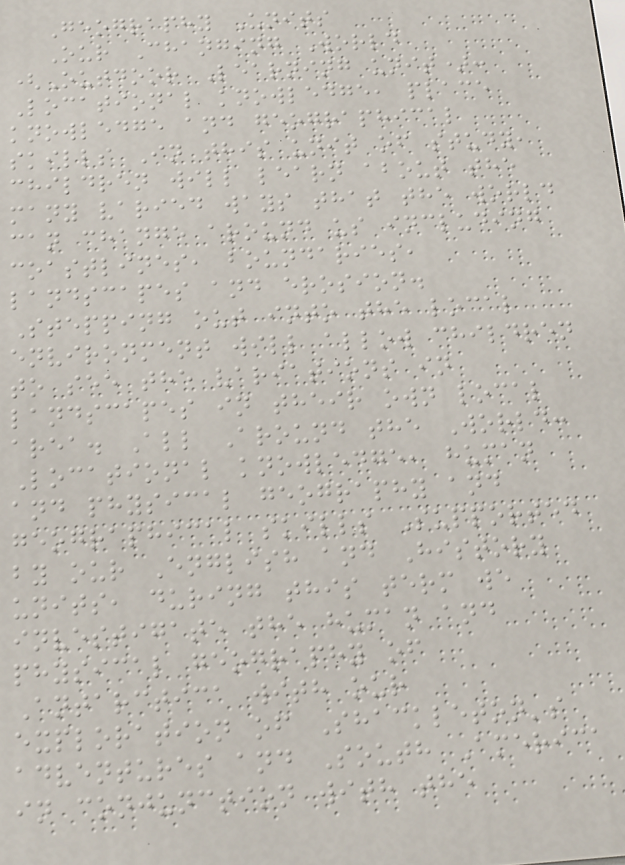Geography Units
Our Changing World
(Outdoor Learning unit):
Locational knowledge, place
knowledge and geographical
skills In this unit of study,
children will learn about the
many varied ways that the world
can change around us including
coastlines, boundaries,
landscapes and erosion.
Stepping out into the local
environment will allow children
to see the variations in
landscapes in their own local
area. All Around the World:
Locational knowledge, human
and physical geography and
geographical skills Supported
by our English and History
units, during this term we
investigate the human and
physical geography of
Antarctica with our
exploration of Shackleton's
adventures and South America
in conjunction with the
